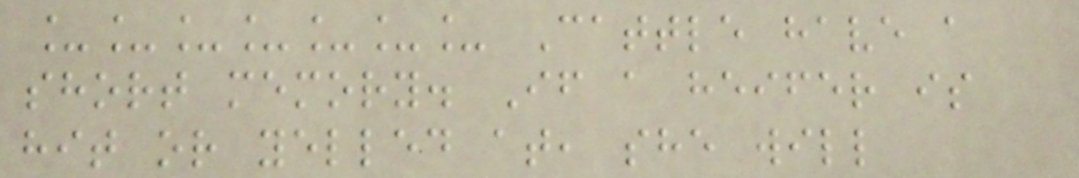_______ Cattle have a
short memory. If a heifer is
hit or yelled at, she will
